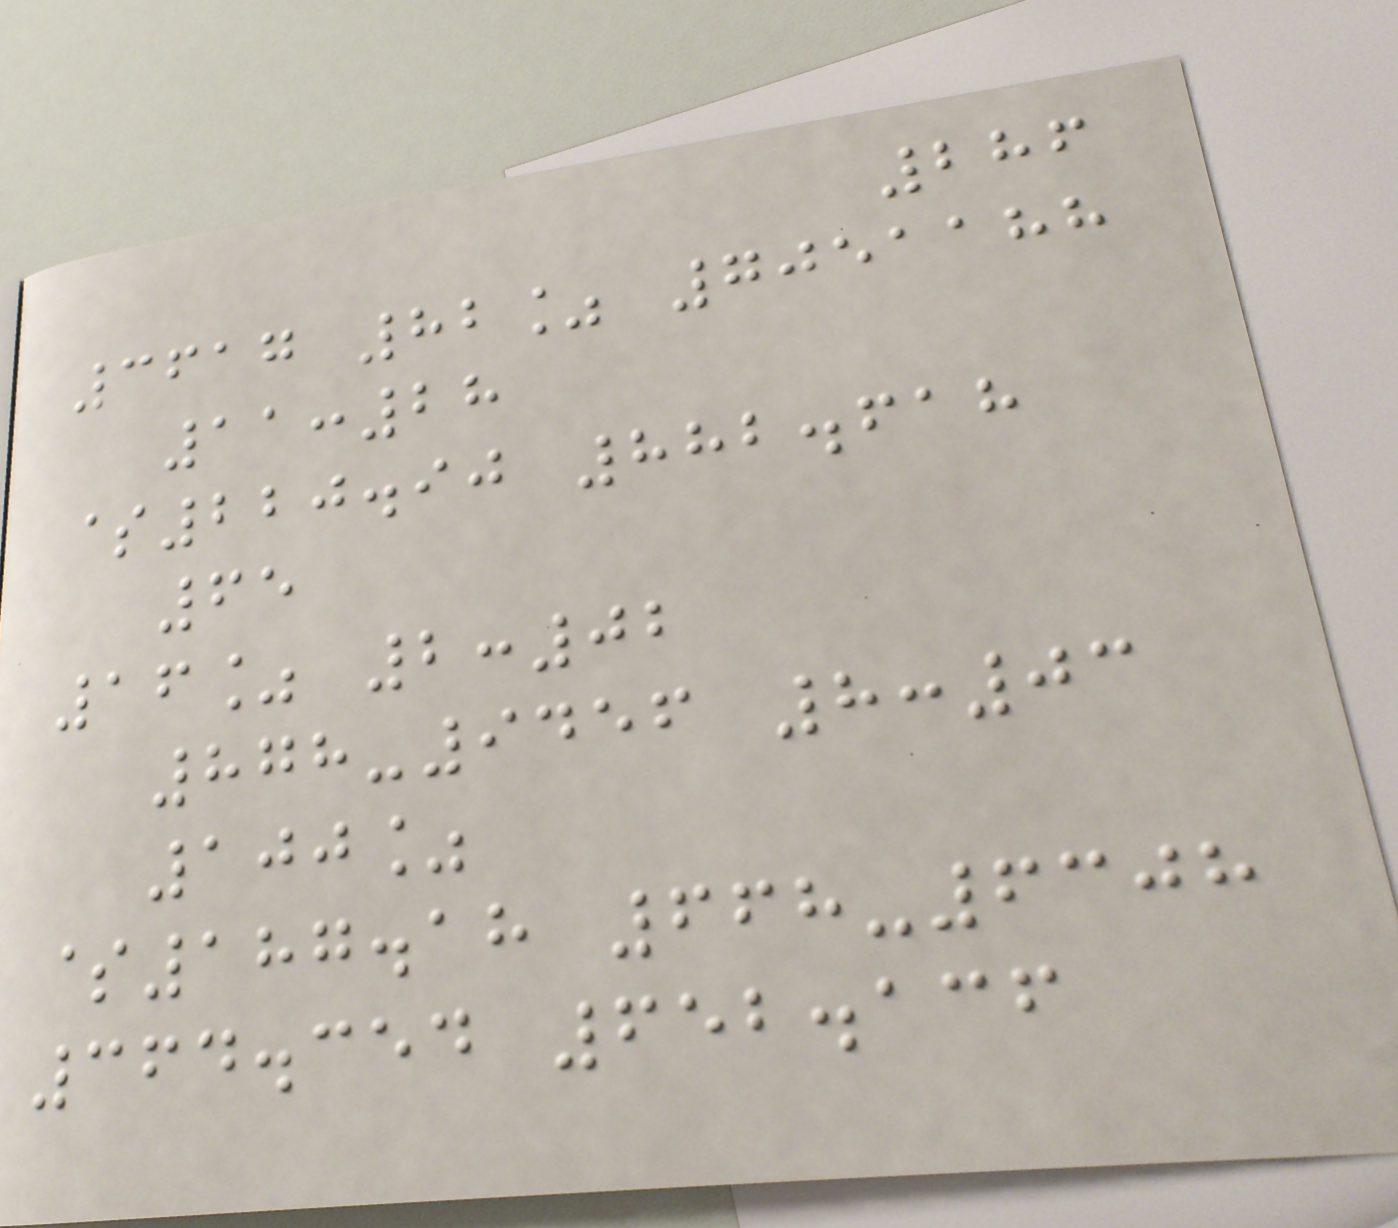286
3617 82% 7051188
11:28
$220.90 882.618
65
16% 2:02
878-9456 8:03
100%
$187.18 668-6308
364.354 652.136
